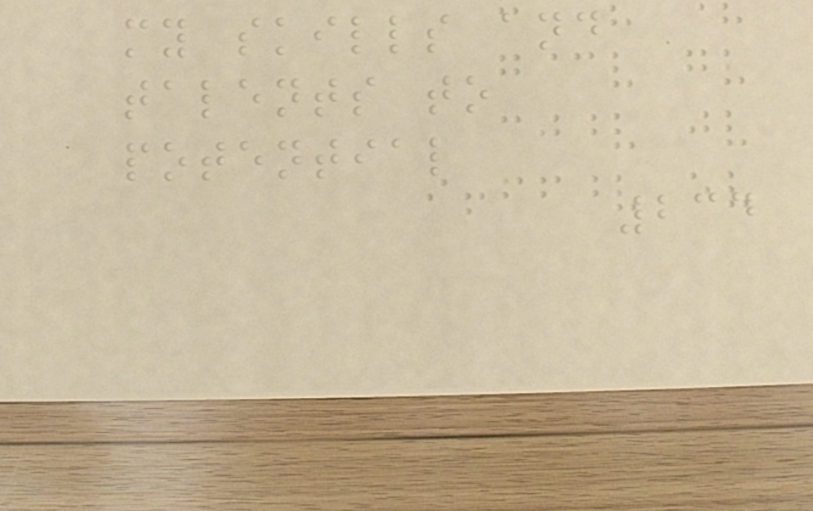my skills and
talents to
potential
234
